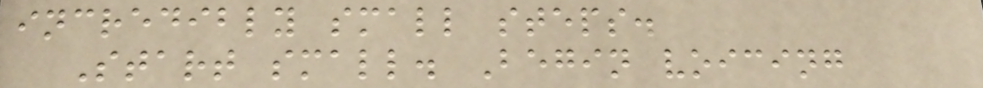incredibly small steps.
Start small. Begin voicing
